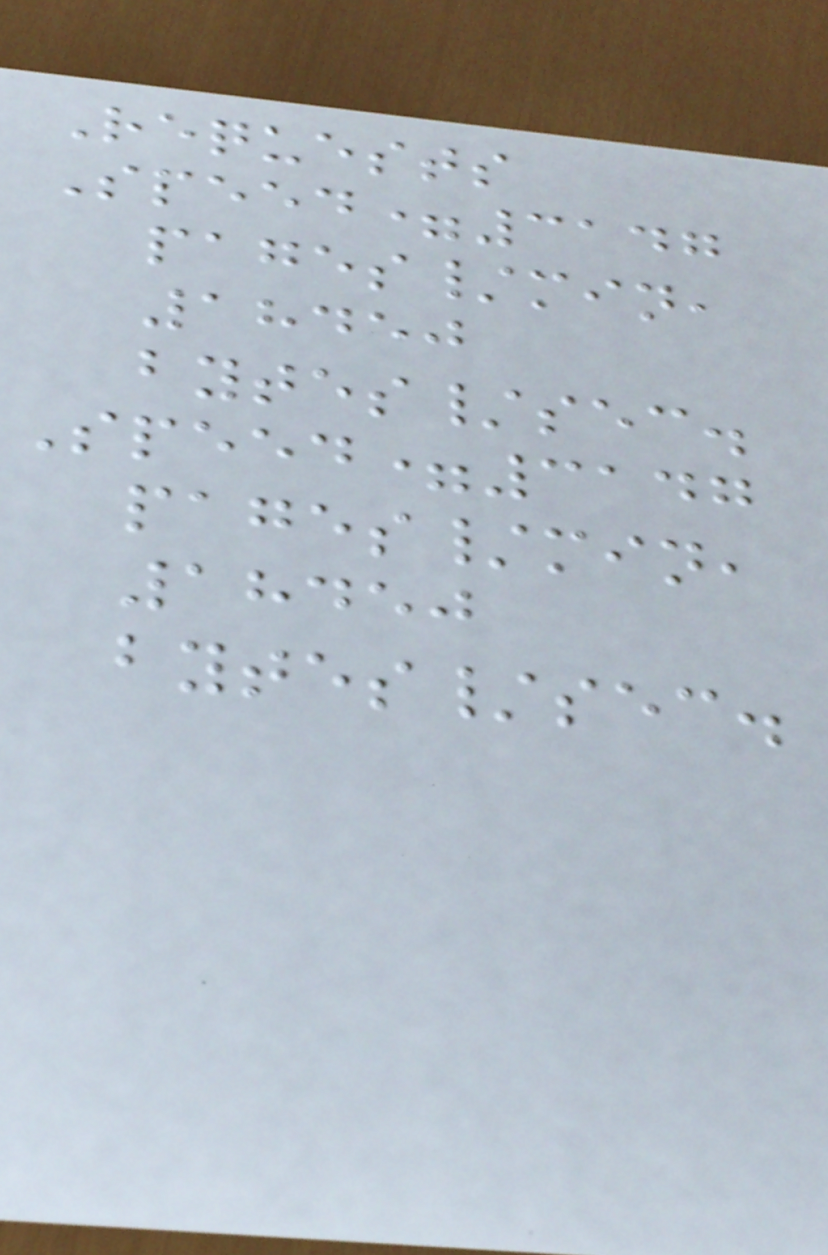Requests
Speed=3147
pages/min,
18450
bytes/sec.
Speed=3147
pages/min,
18450
bytes/sec.
